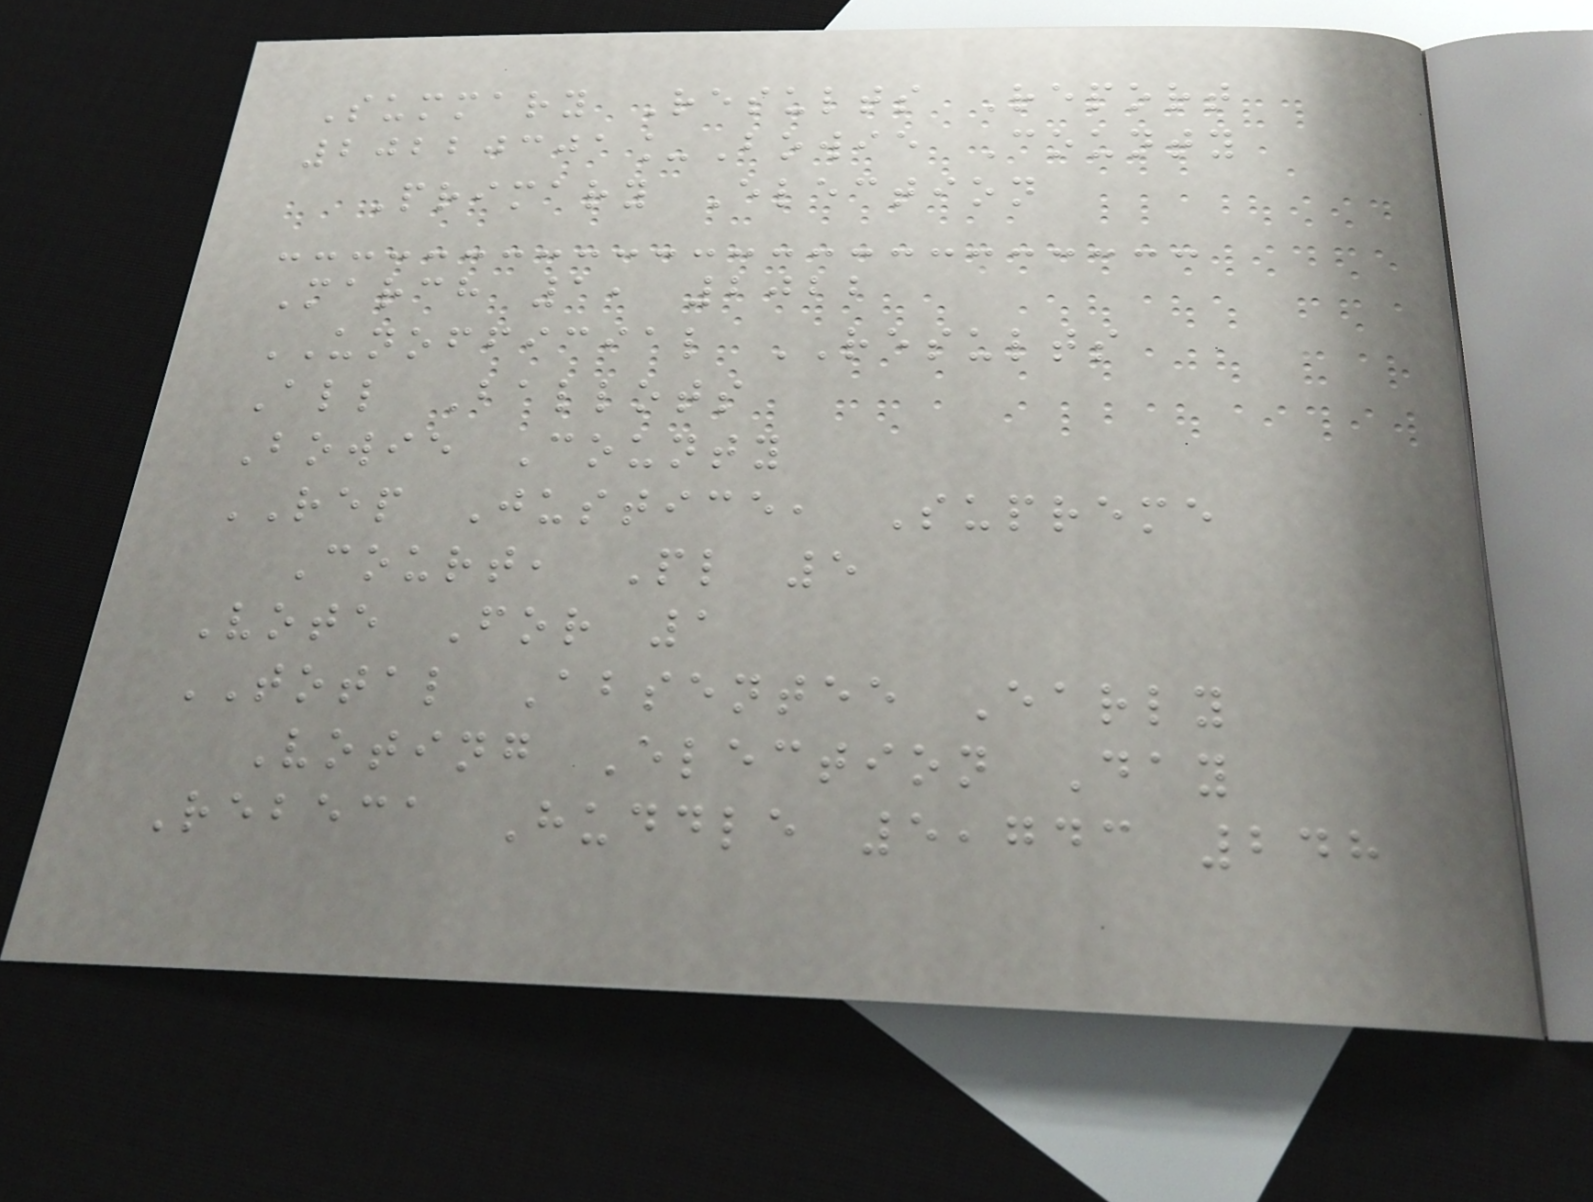Summary Results Report
20220301_Bowie County
Primary Election
March 1, 2022
UNOFFICIAL RESULTS
All Ballots
Bowie County
REP Justice, Supreme
Court, Pl 5
Vote For 1
TOTAL Absentee Early
Voting Election Day
Rebeca Huddle 5,743 248
